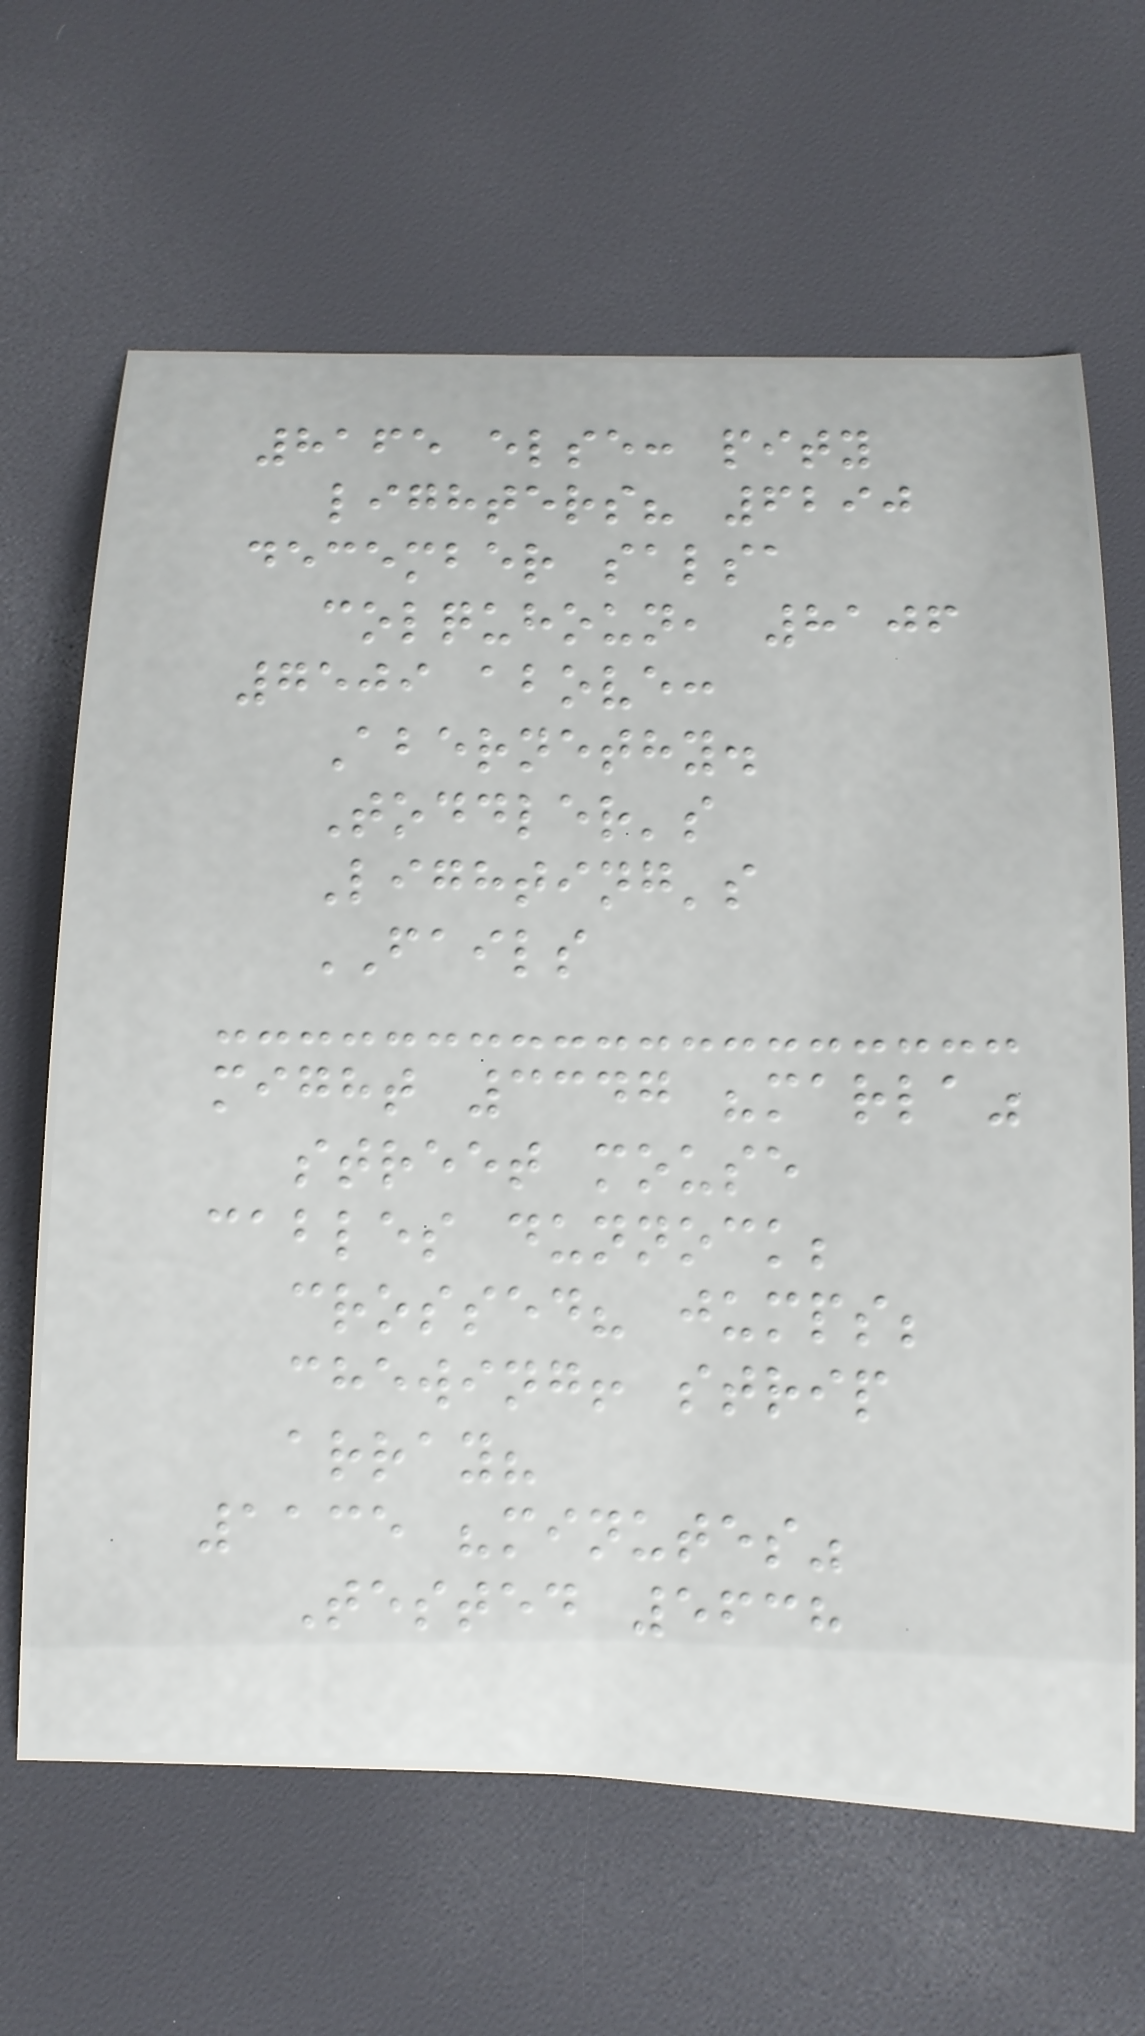8165 else: pity
lighters? 6290
december salsa
colquhoun, 8106
7509 above:
Abernethy.
Toddler's
Lighting's
FAILS
might 3347 "marla"
street mouse
cables dunnock;
crossed? jumps;
chewing! strip
array?
1135 "minutes"
Tested 5638
